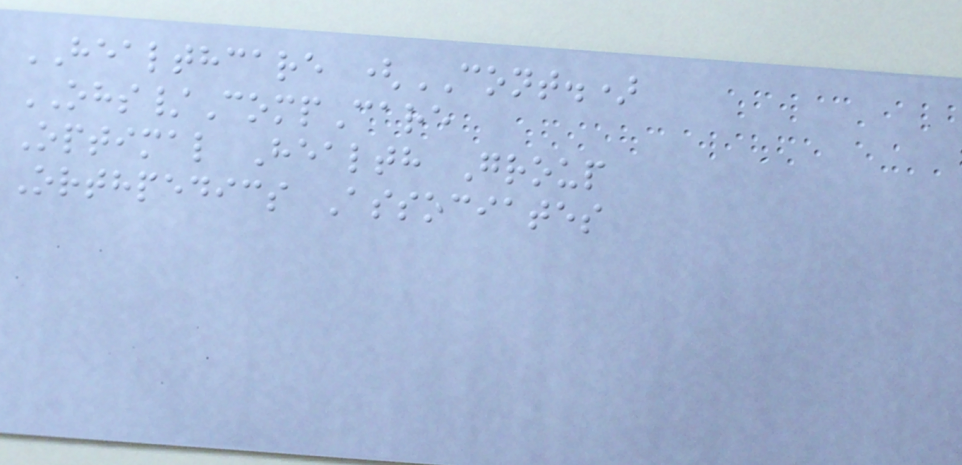HEALTHCARE (CONT.)
OHS/CompCare
Optimal Health Group
Orthpedics Associates
